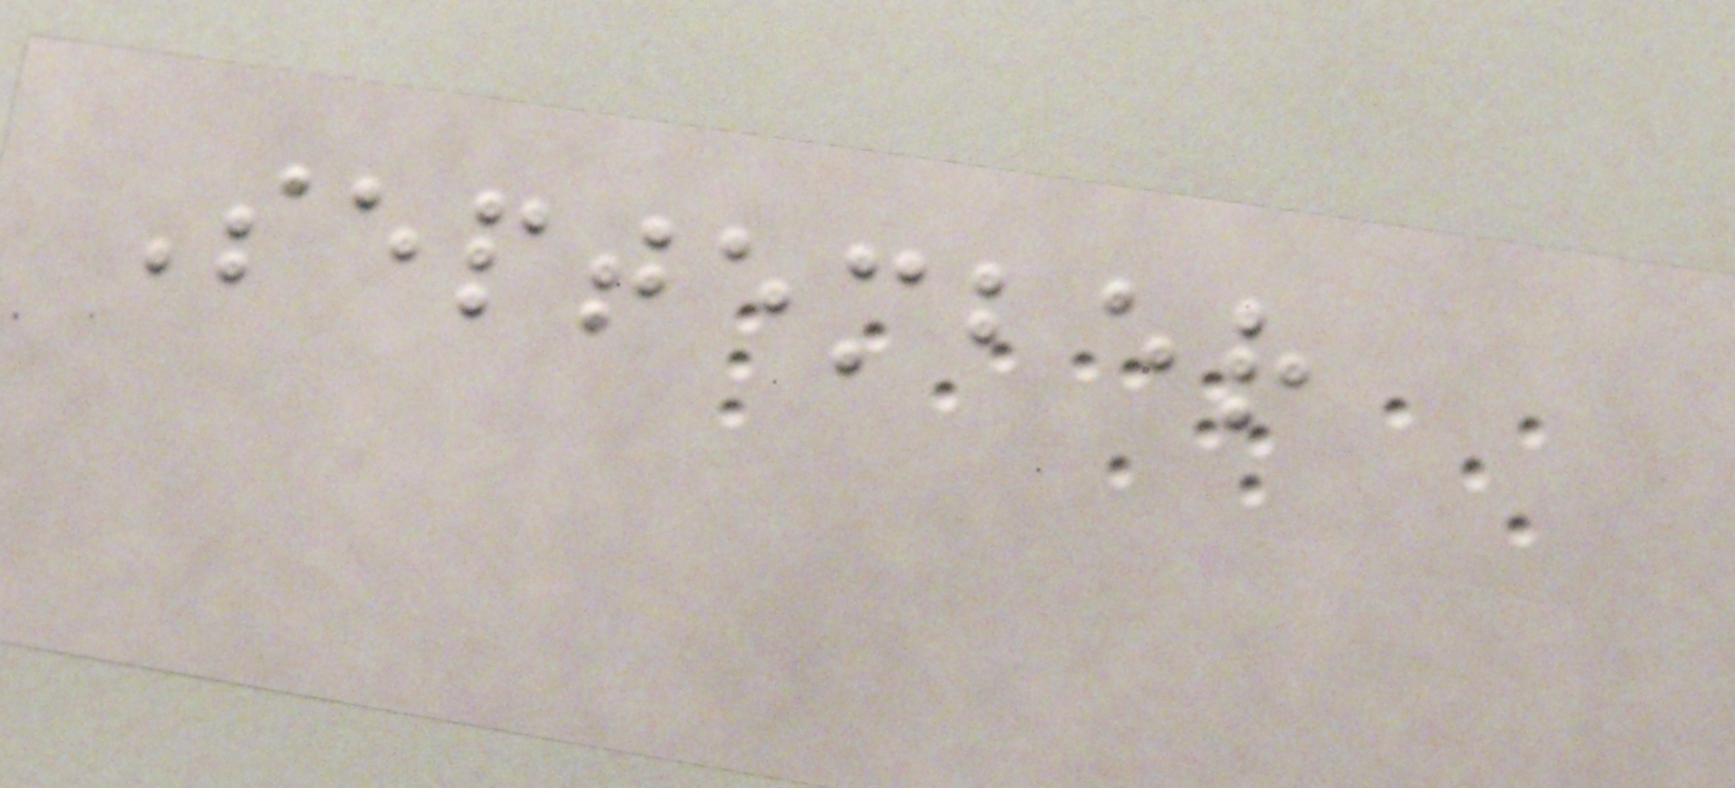September
